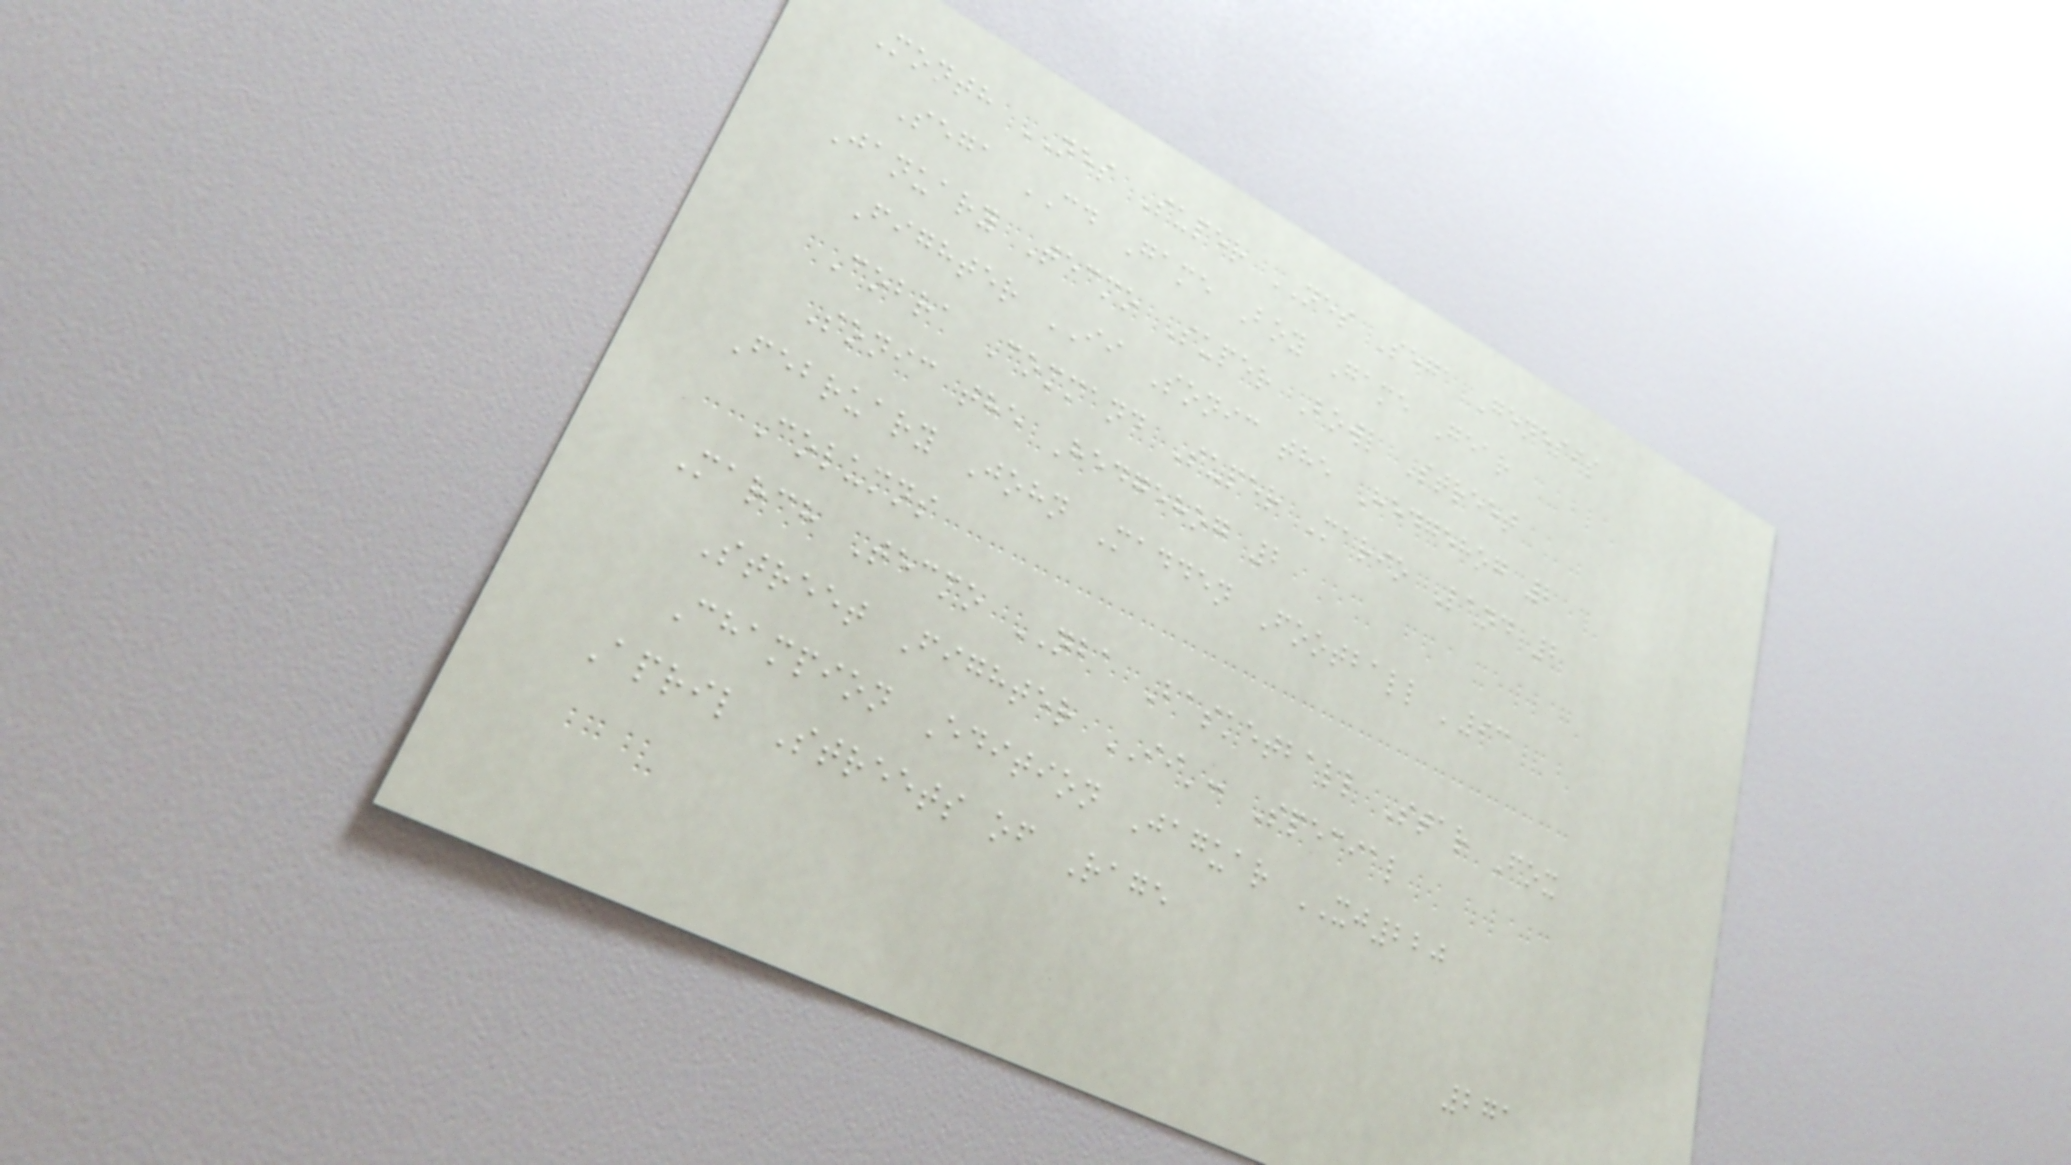Month NES Super NES Sega Genesis
Sega CD Game Boy Game Gear
January Tecmo Super Bowl Street
Fighter II Sonic the Hedgehog 2
Cobra Command Super Mario Land 2
Sonic the Hedgehog 2
February John Madden Football '93
Columns
March Tecmo NBA Basketball Star Fox
Street Fighter II': Special
Champion Edition Jaguar XJ220
April Streets of Rage
271
